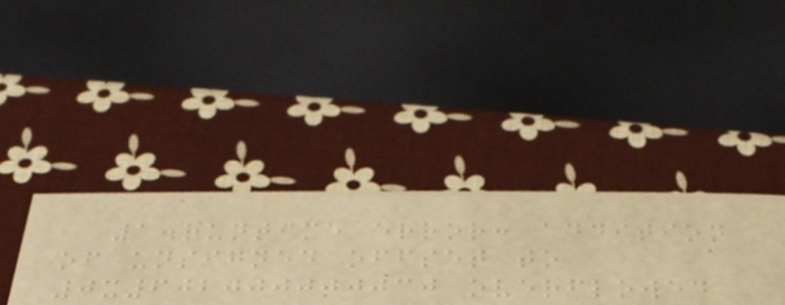1.runtime error: addition
of unsigned offset to
0x602000000030 overflowed
